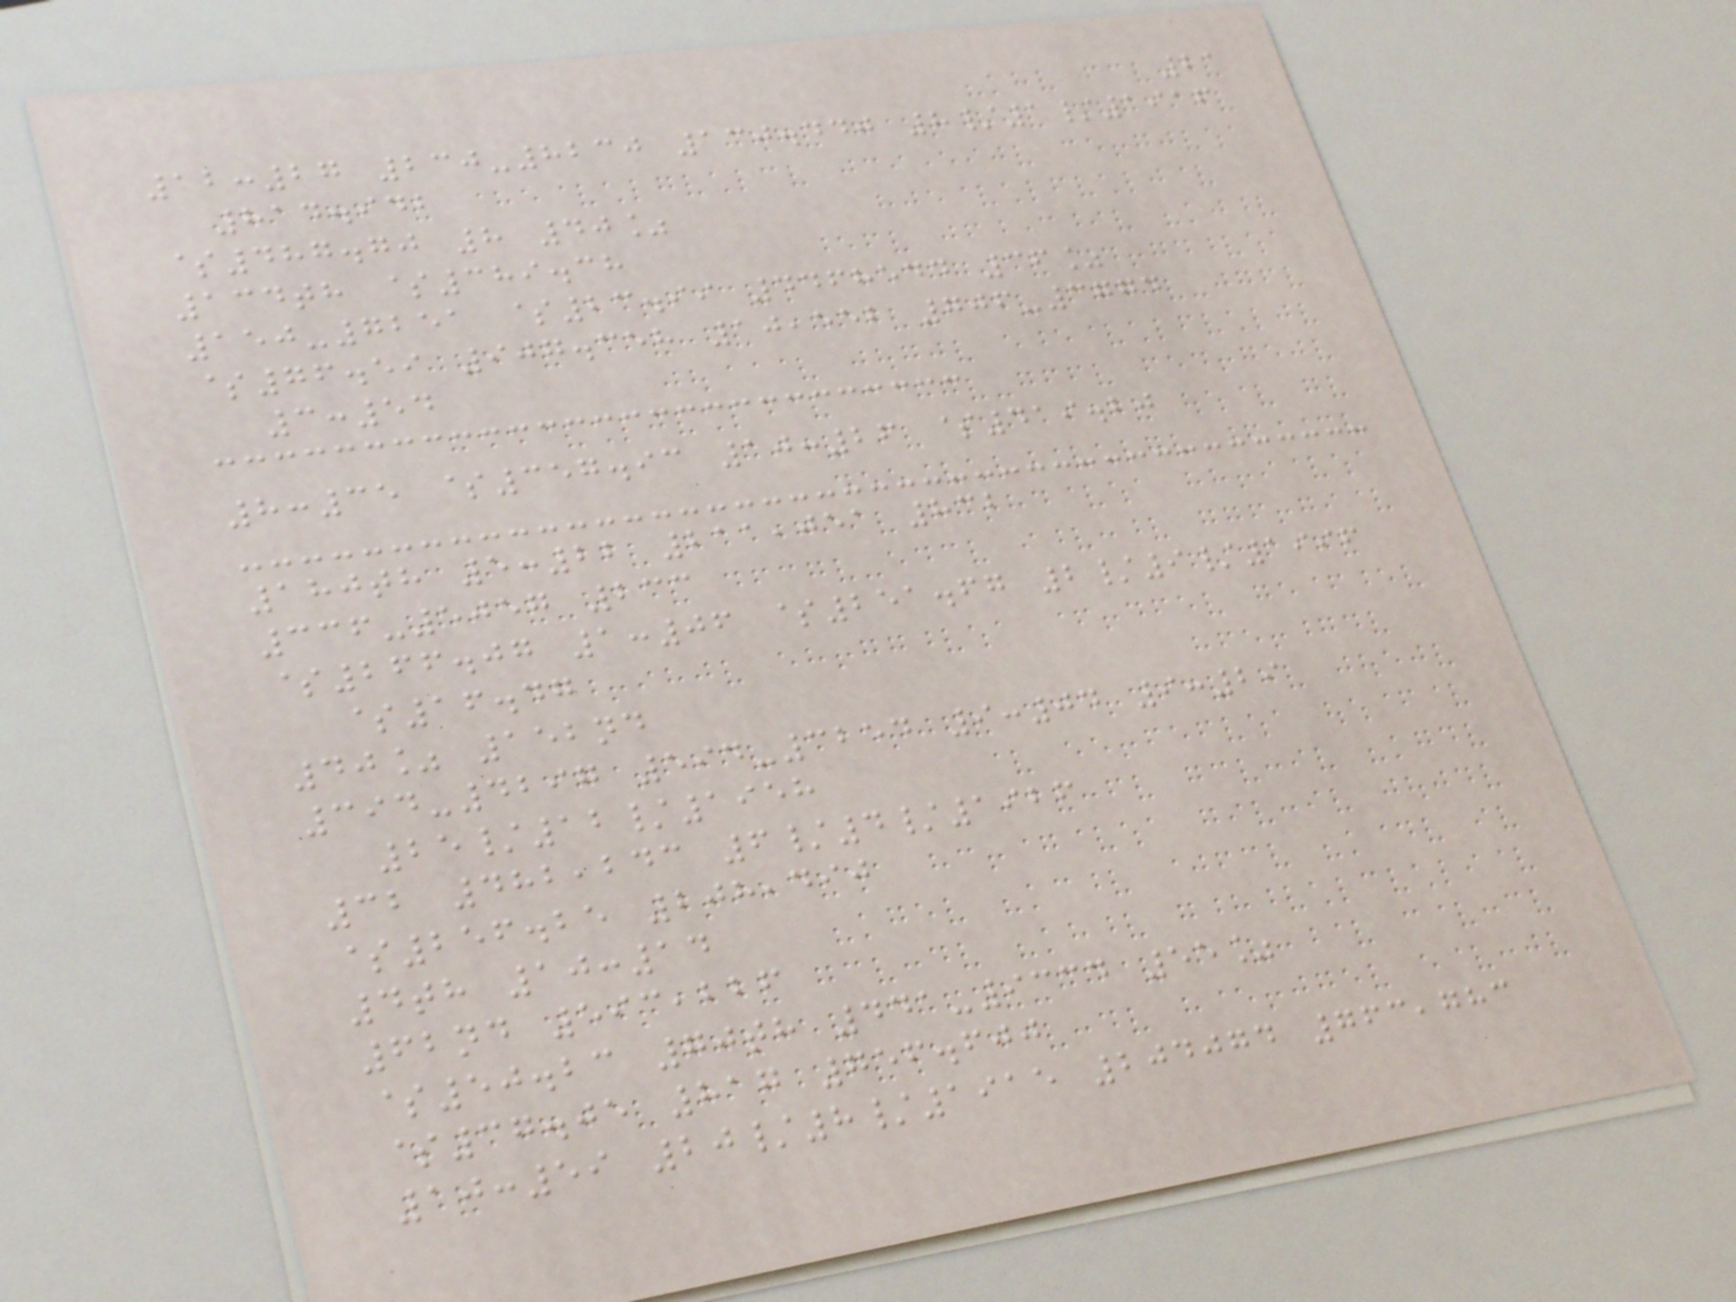21
12:27 230-8230 130.440 8/1/1916
814.942
$487.70 8 40%
134th $389.38
150-7251 $23.99 4468544 36%
$76.59 907.358 10,552 706-3774
3:54
8:35 $357.93 10:26 $419.20
180th 5:22 211,051 832
336-5057 233
$266.07 1:06 $251.67 2/9/1996
$16.47
40% 152nd
394-4297 594-3254 9:04 9:29
25/12/1958
32 482,243 6/4/1926
$256.25 208,490
4th 10:14
62nd 593,226
$50.23 70th 441-9334 55%
$37.05 817 756.600
10:59 20/8/1915 204074 763,783
